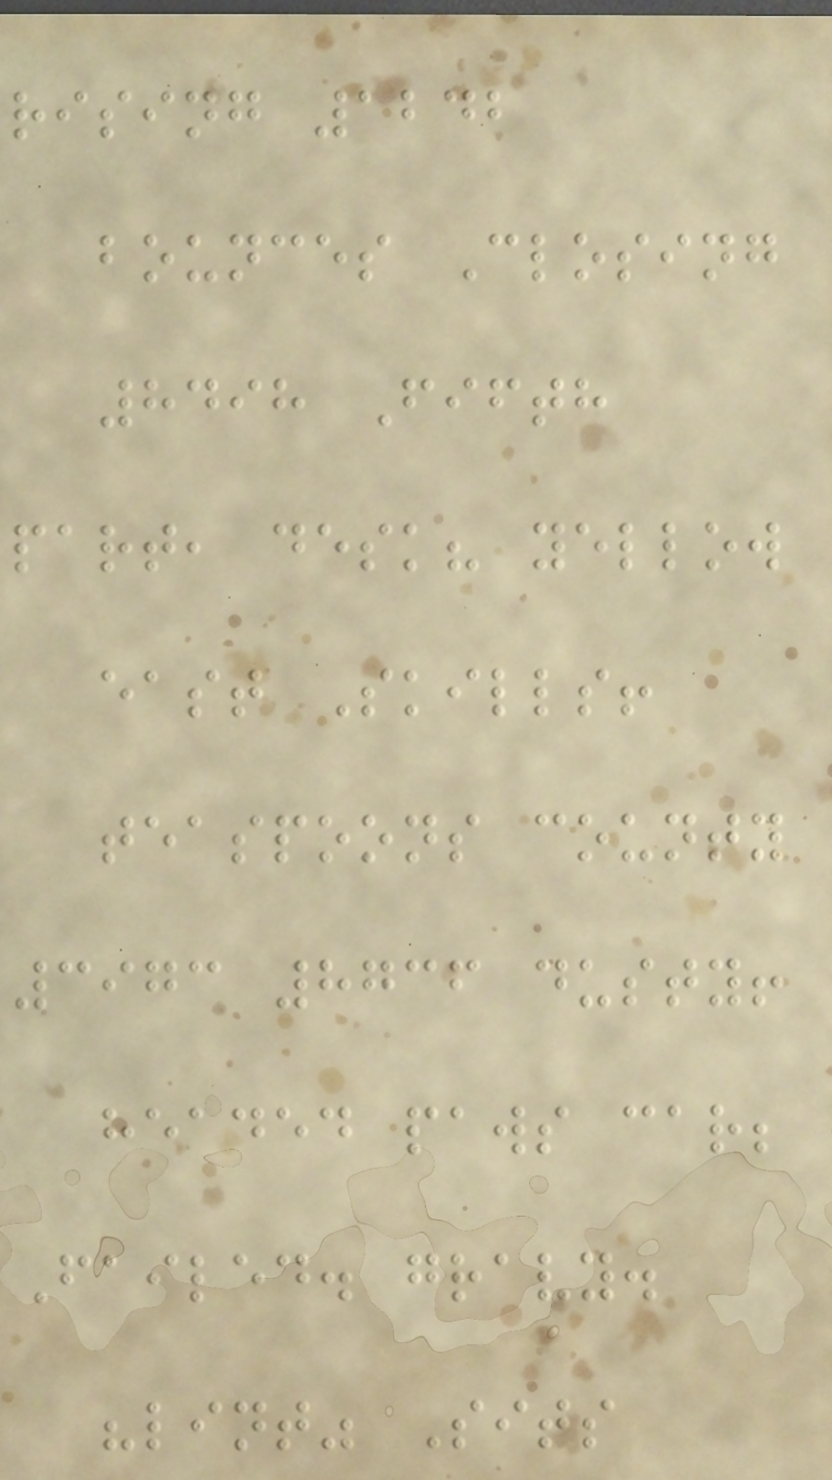rising 1242
bounces Closing
8498 Fifth
part, desk? yellow
east Skills!
teaspoons county
3973 8736 dusty!
headed paws car;
Failed. gravy.
"lint" Sits
